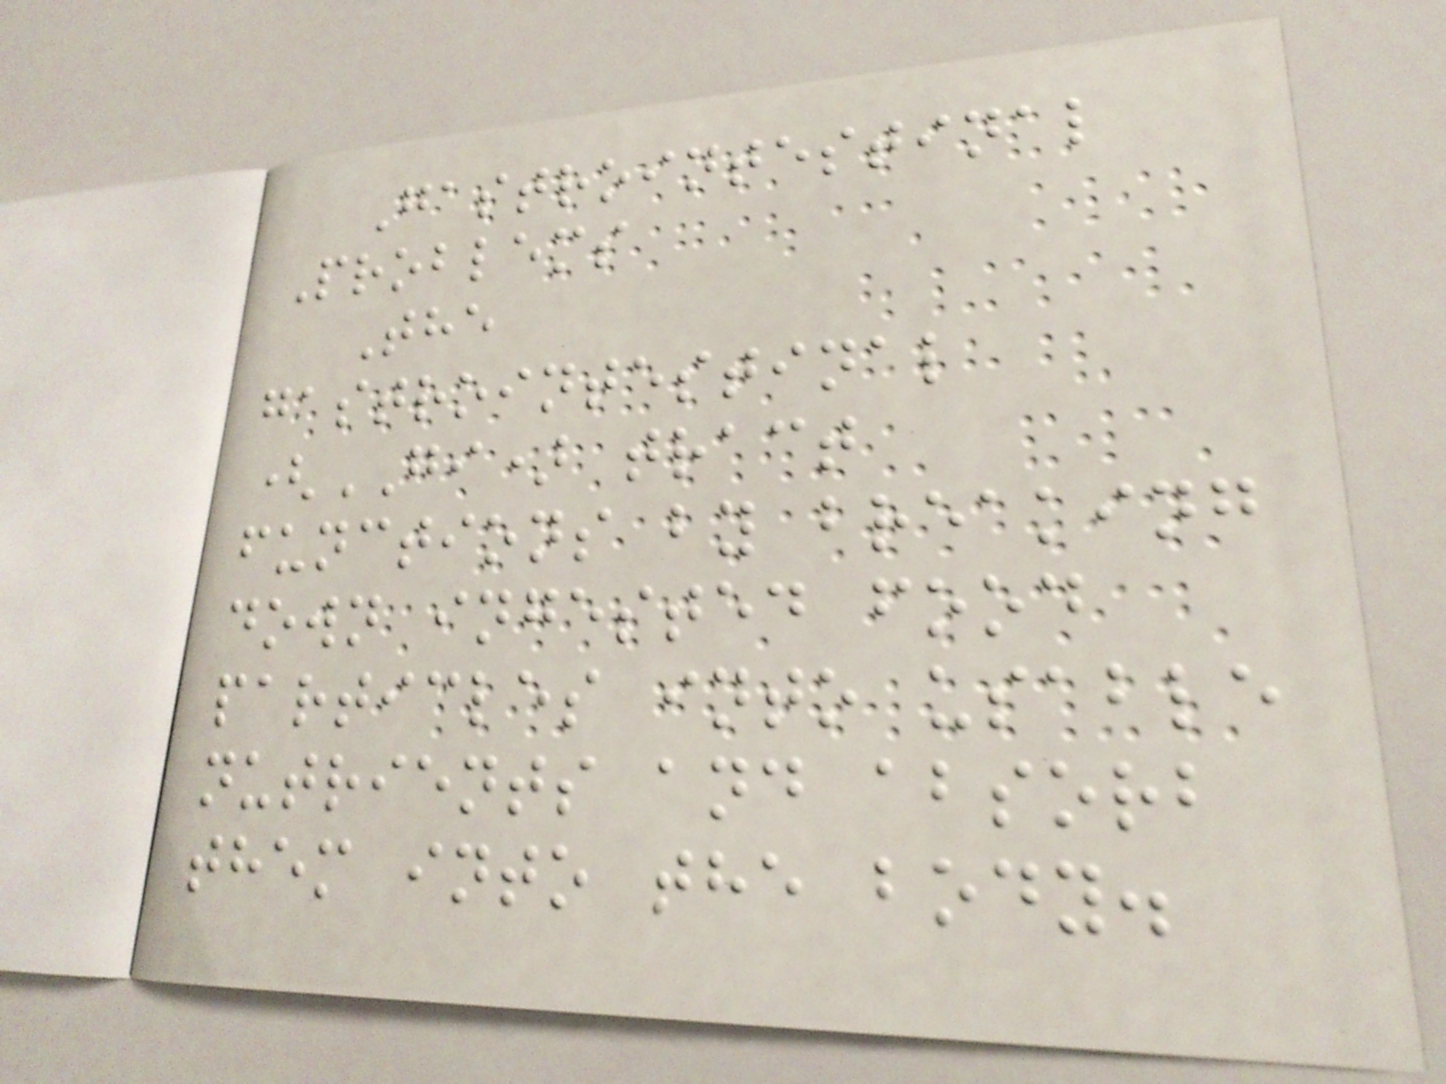Gastrointestinal
Problems
The
gastrointestinal
(GI) tract
functions by breaking
down ingested food
particles into usable
nutrients and absorb
them into the body.
